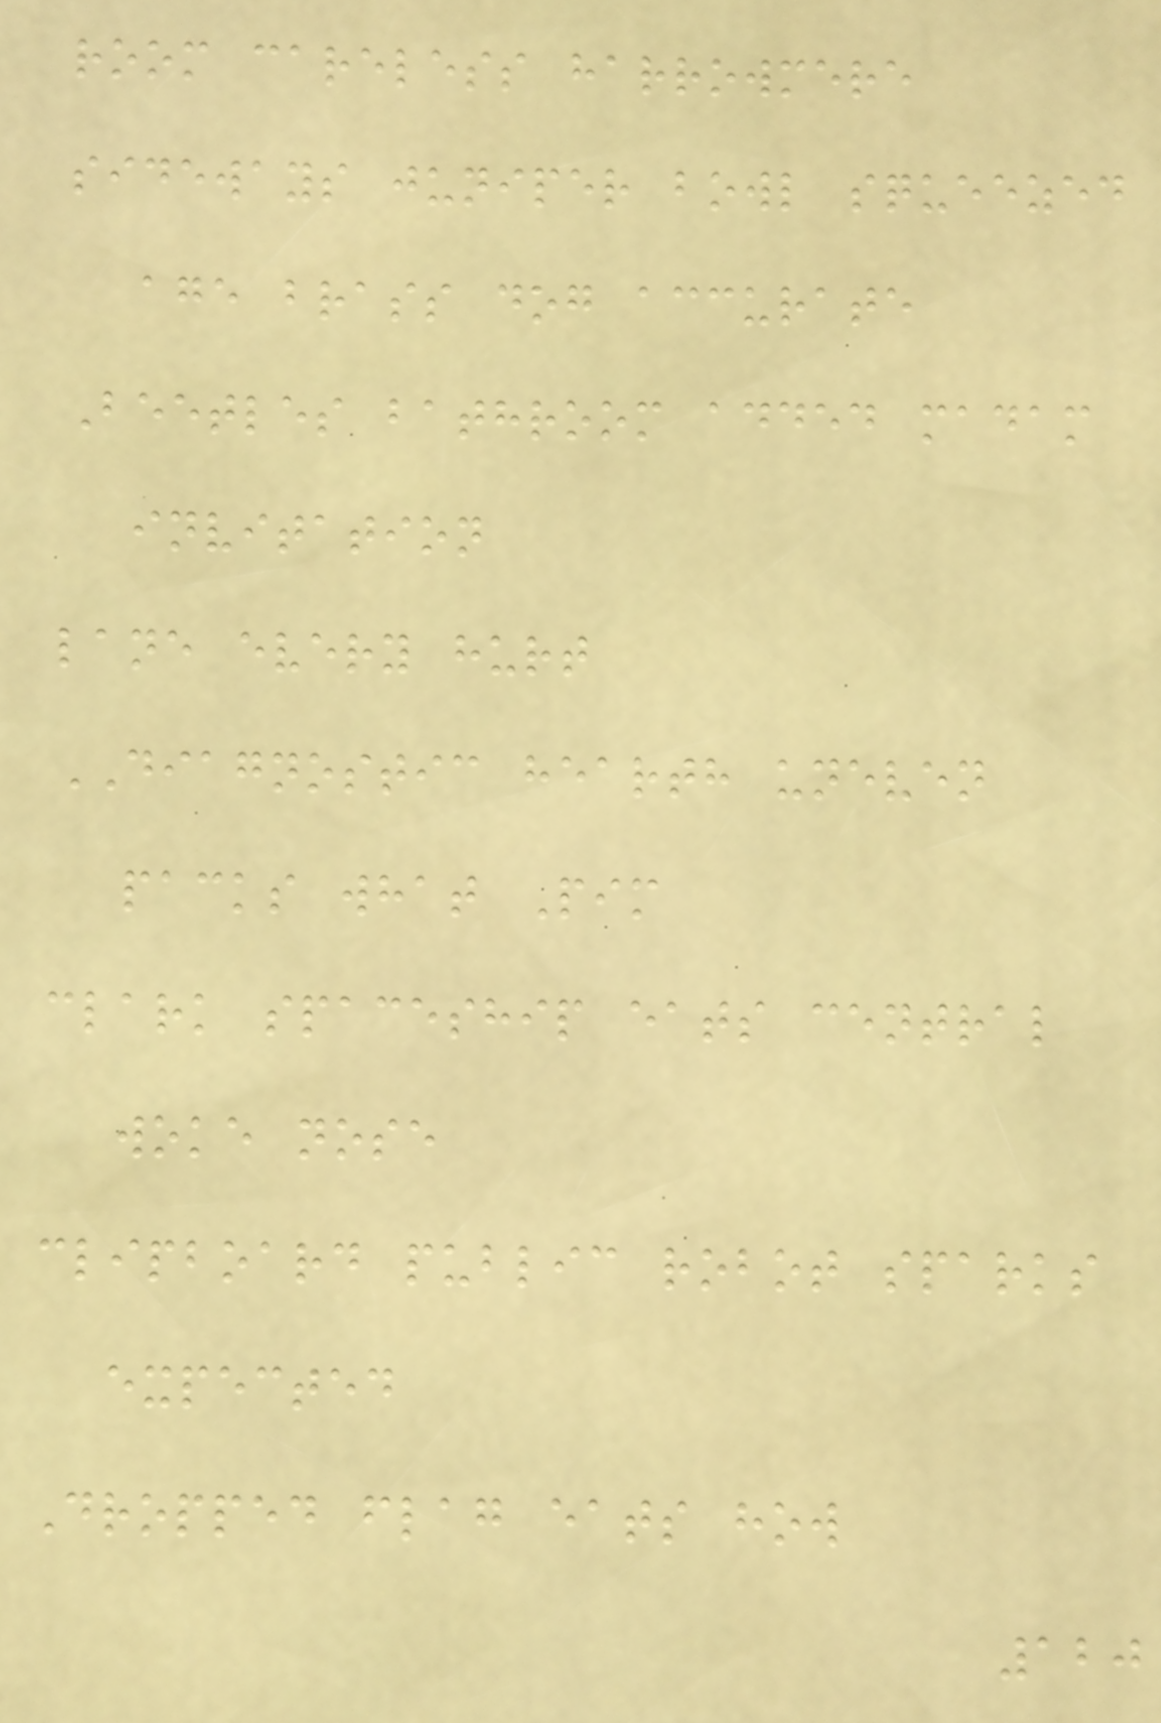room careless harrowmere
sideways juniper bowl squeezed
age brass dog accurate
Beetles bathroom added madam
invitation
lane every hurt
DIAGNOSTIC hearth uneven
packs what Pim
clark spaceship eats central
woke nose
clipboard public robot sparks
expected
Dropped flag eats how
120
